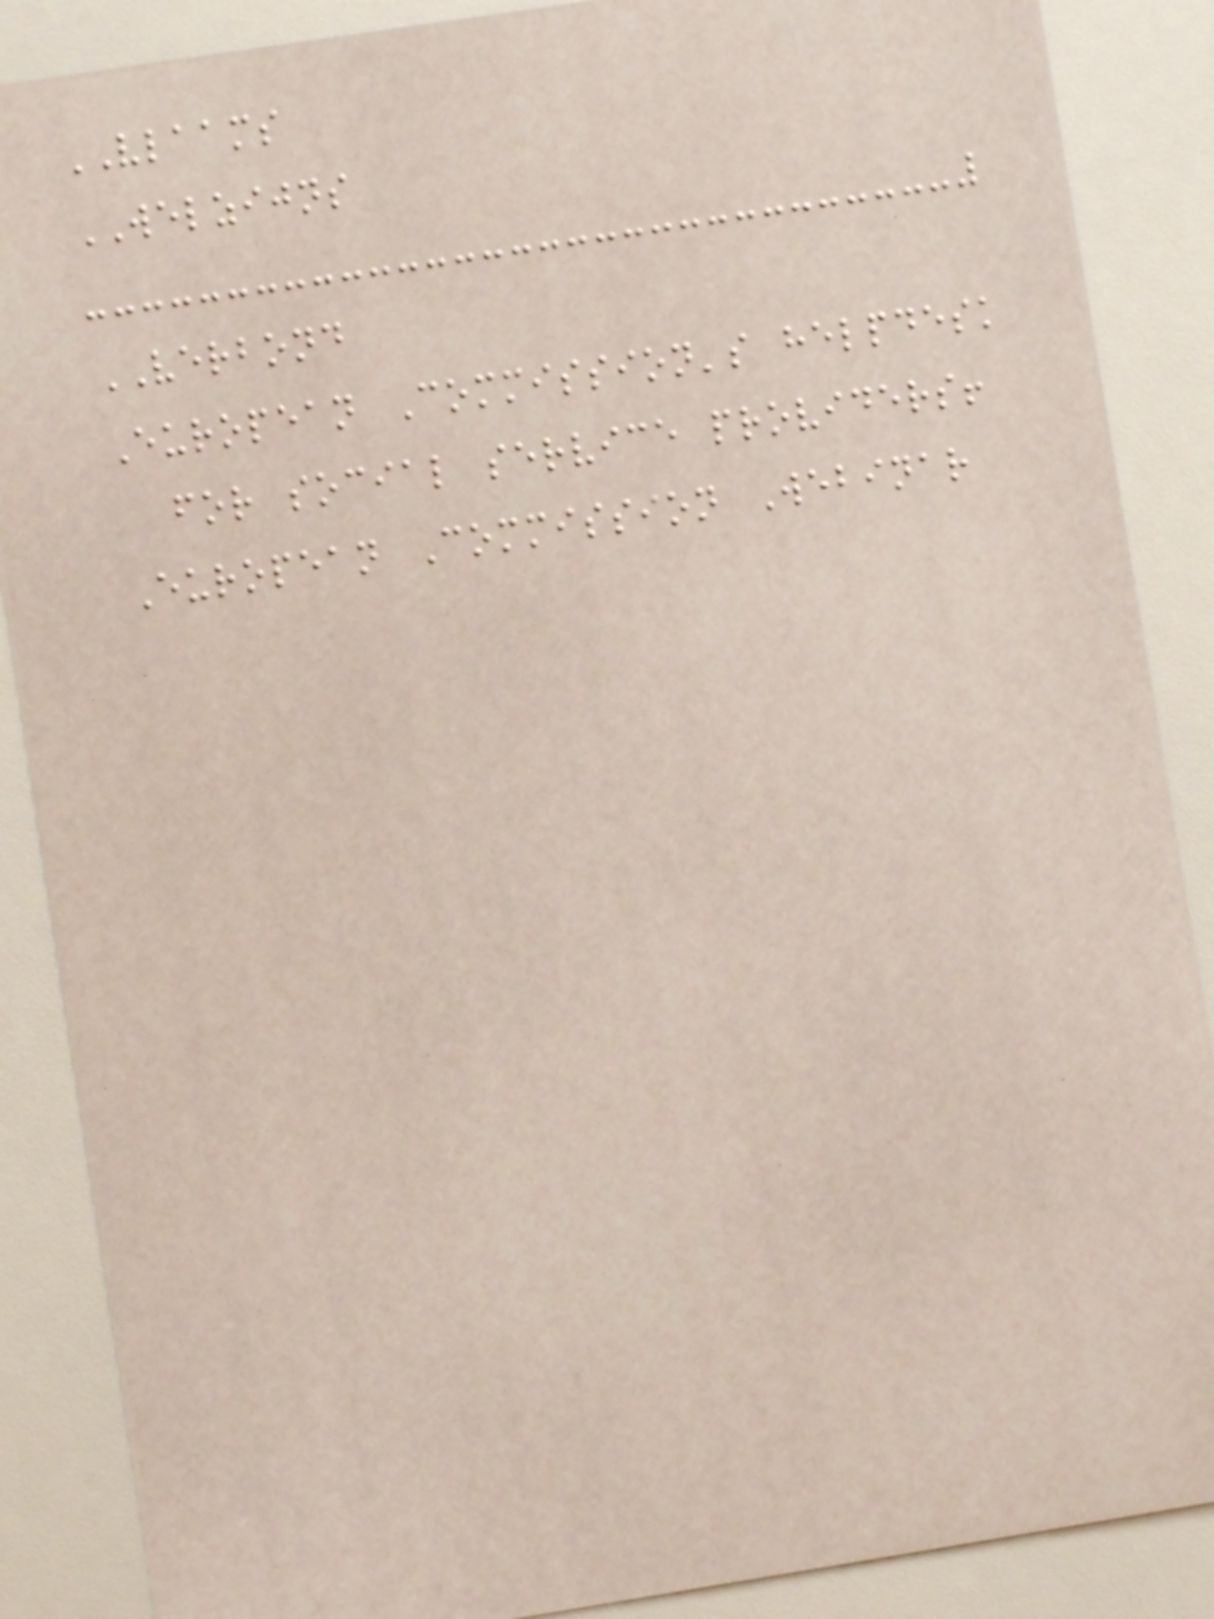VLAAMS
WELZIJNS
VERBOND
European Commission's helpdesk
for social service providers!
European Commission Webinar
